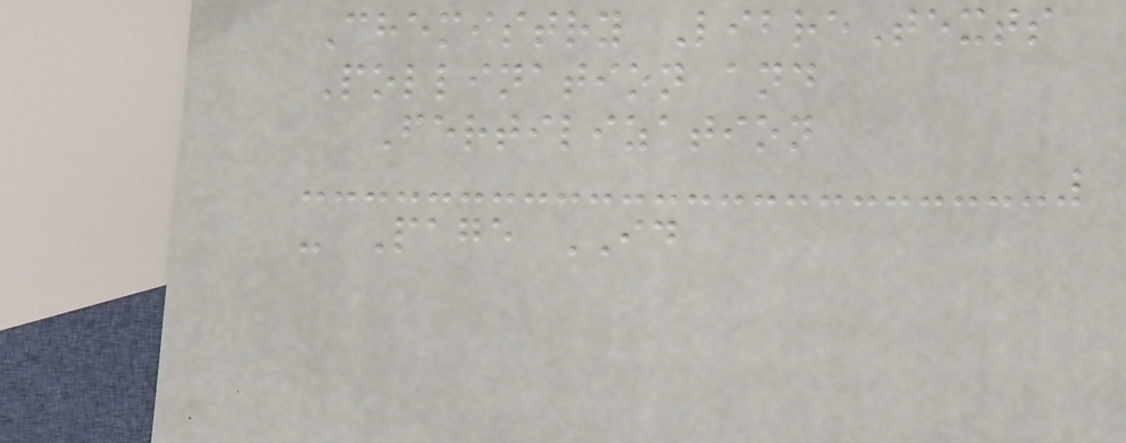Chemistry LibreTexts
Pollination and
Fertilization
- Page ID
